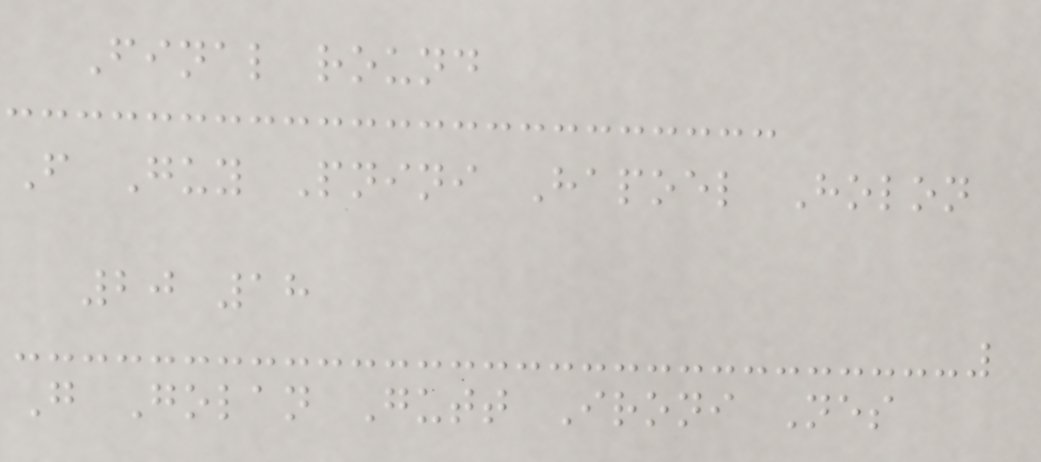Final round
F Guy Pnini Hapoel Holon
20 18
G Golan Gutt Ironi Nes
